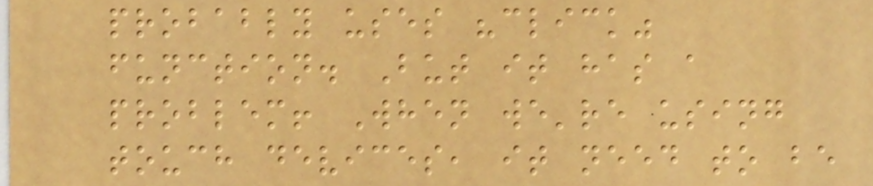probably uses "click"
function. But it has a
problem! When we're using
touch devices, it need to be
